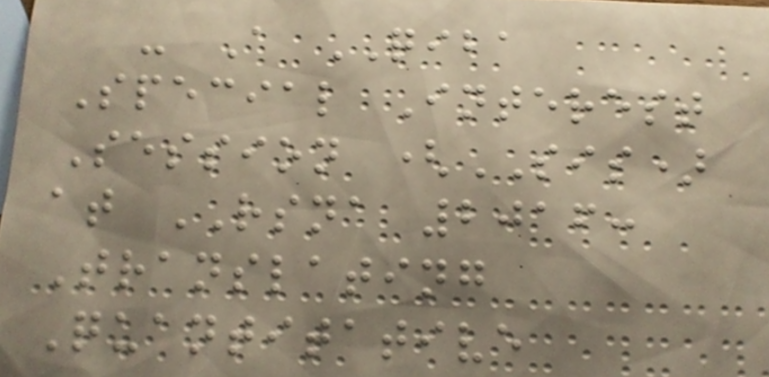- A QIBA
Special Interest
Session (SIS)
at RSNA 2016:
Translating
Quantitative
